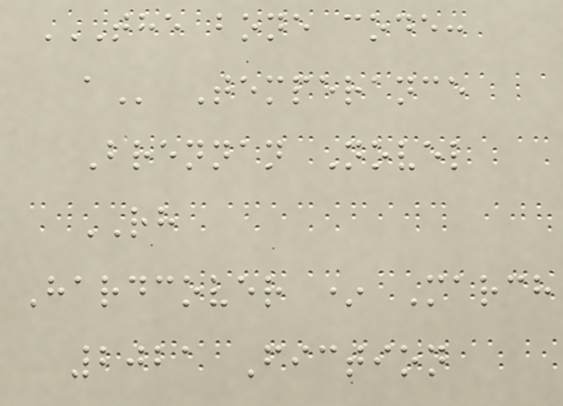THE BONE CODE:
A Temperance
Brennan Novel
RH
Hardcover * March
2021 Fiction
